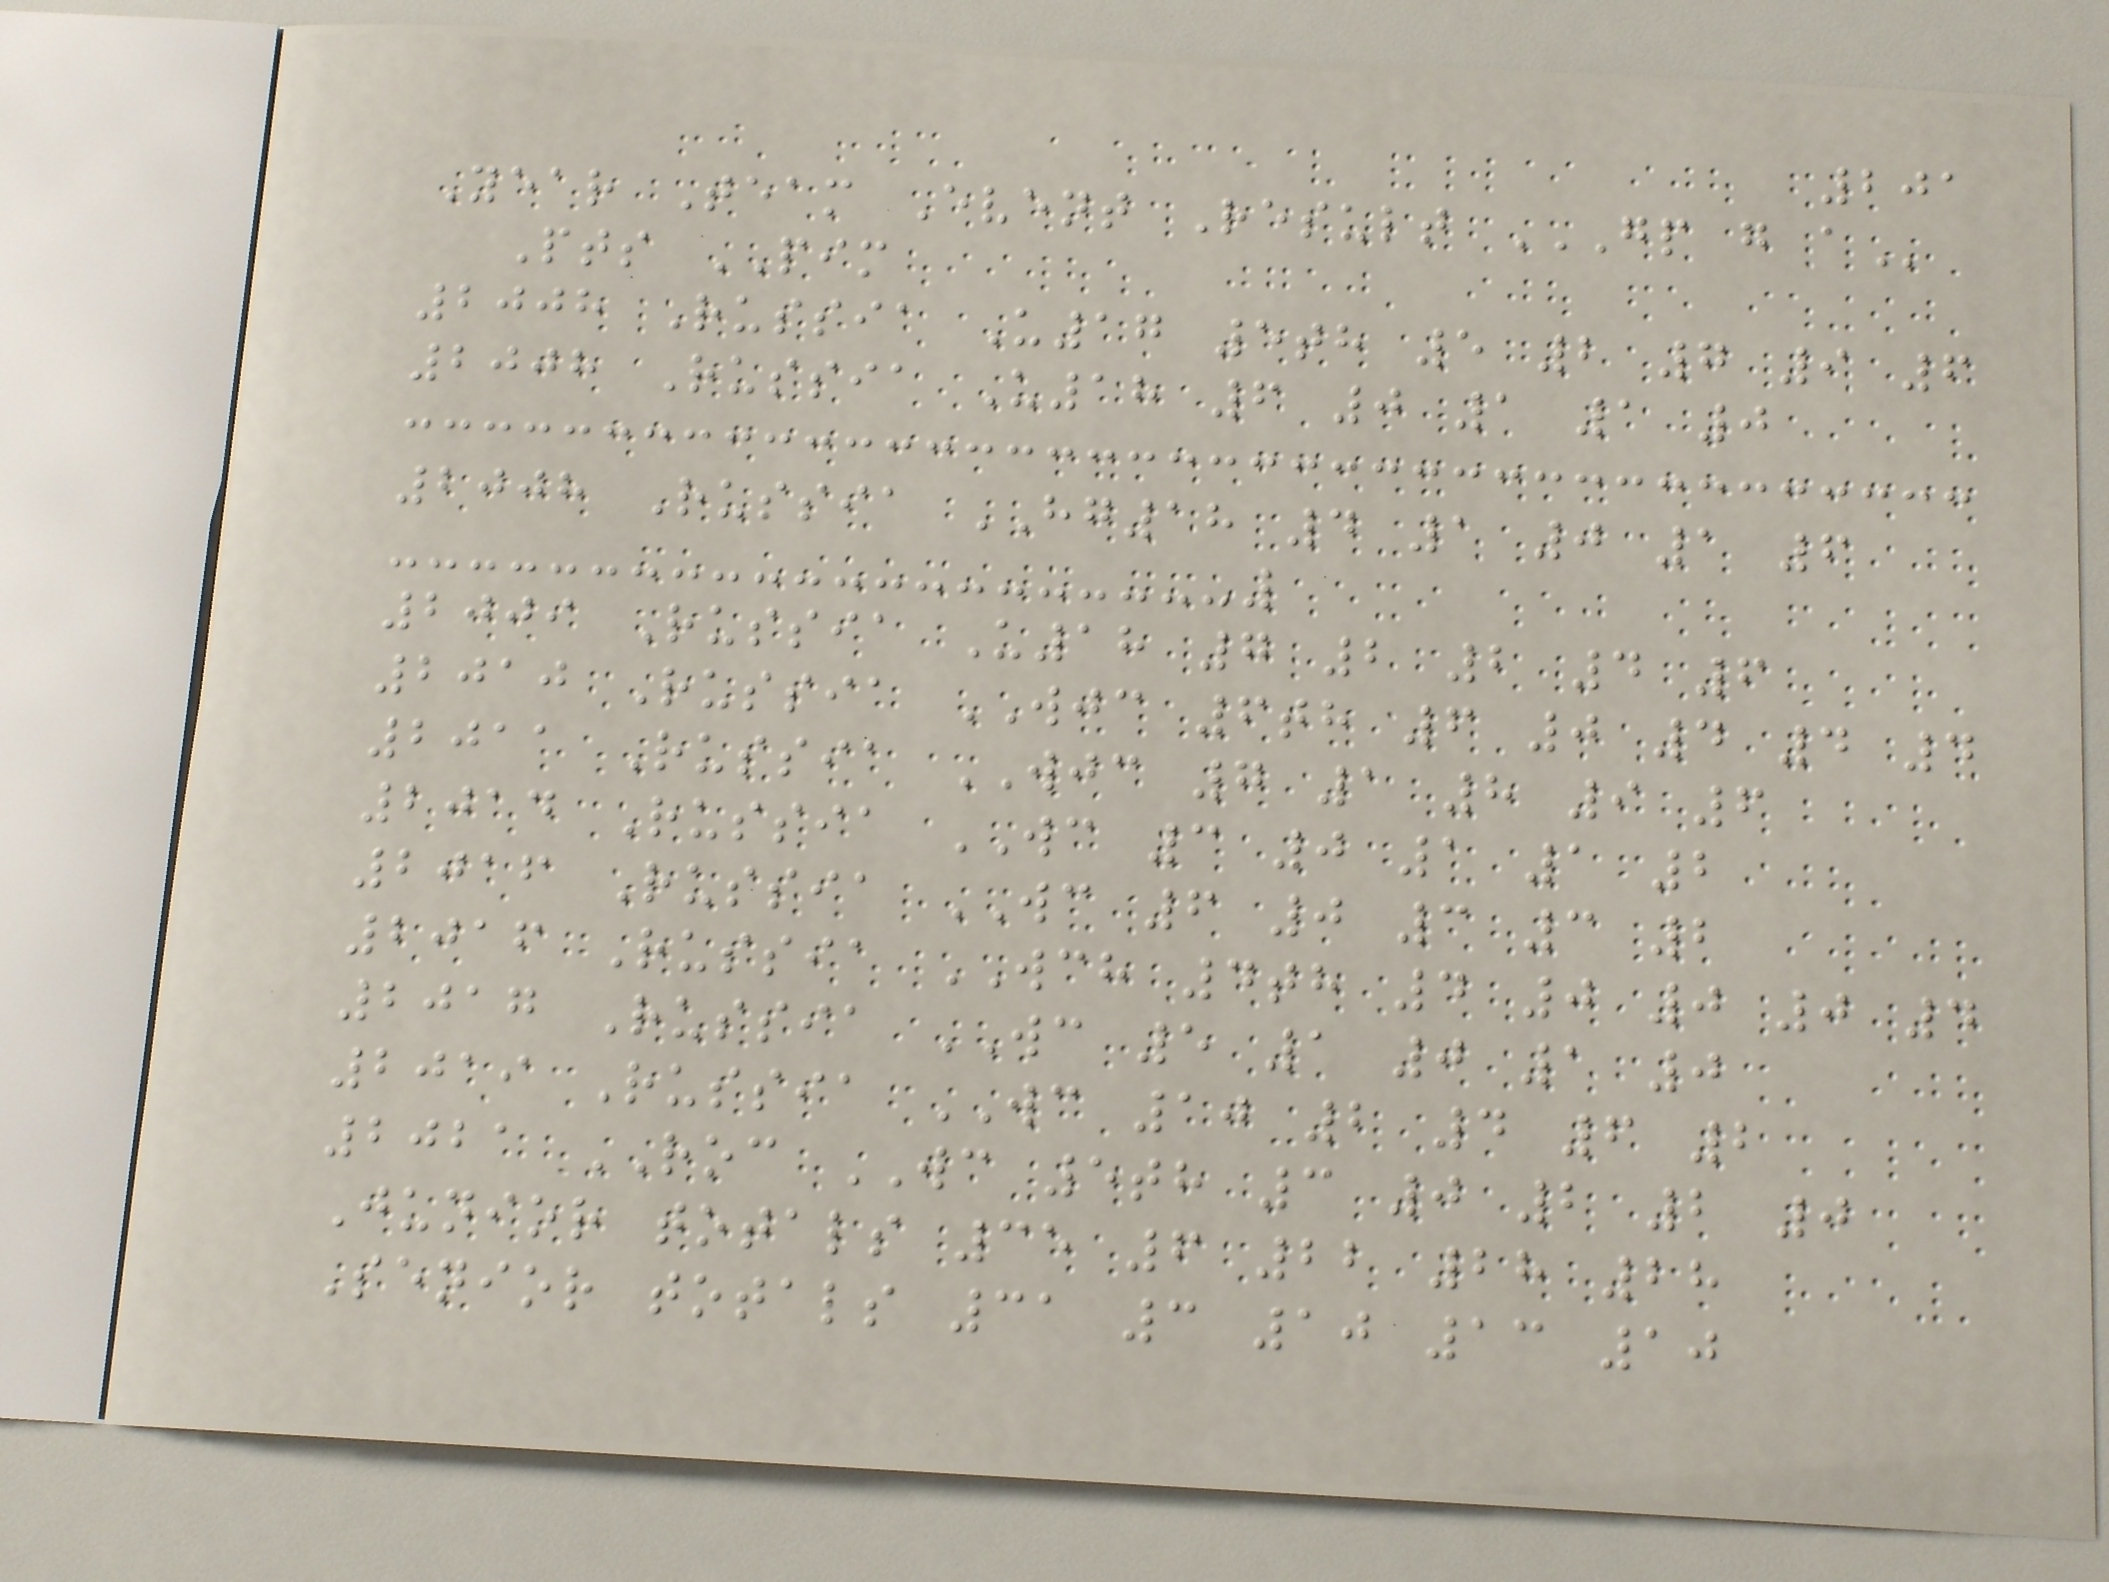201
Year Team Event Result GP G A
Pts PIM
2008 Russia U17 5th 5 2 7 9 6
2008 Russia U18 6 0 1 1 0
2008 Russia HG18 4 1 0 1 6
2009 Russia U18 7 2 2 4 6
2010 Russia WJC 6th 6 0 4 4 4
2011 Russia WJC 7 1 8 9 6
2014 Russia WC 3 0 1 1 2
2016 Russia WC 6 0 3 3 2
2016 Russia WCH 4th 4 0 0 0 4
2017 Russia WC 5 1 0 1 0
2019 Russia WC 10 2 4 6 2
2021 ROC WC 5th 3 0 2 2 0
Junior totals 35 6 22 28 28
Senior totals 31 3 10 13 10
